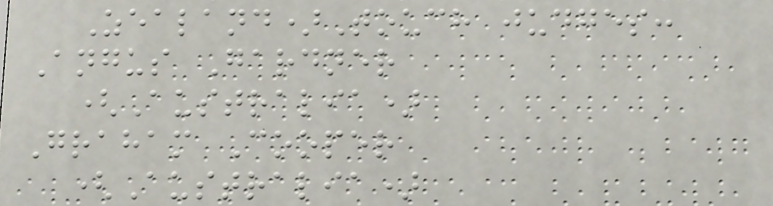Zealand)Touch judges:
Angus Gardner
(Australia)
Graham Cooper
(Australia)
